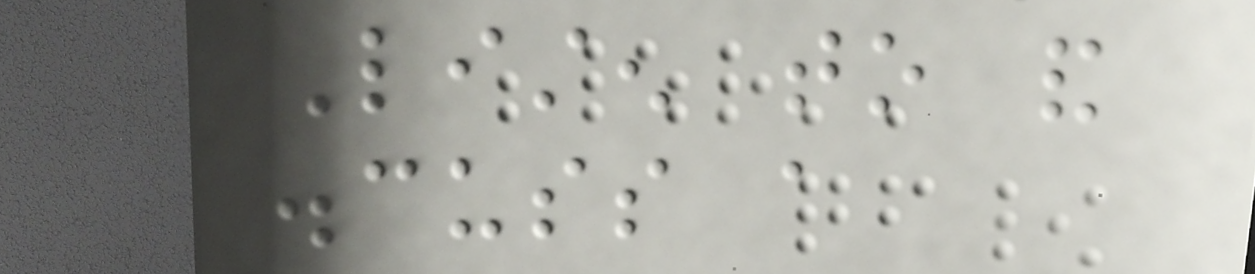Listen to and
discuss a
